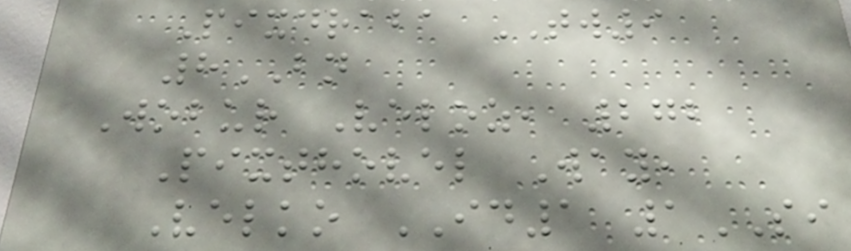Pixdraba TW9
8BN
Wobur Veloz, 272
Pixthovel Way,
Velko ID1 1SI
